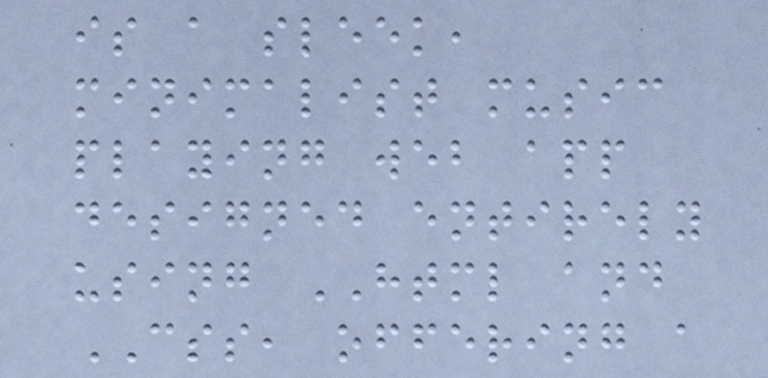is a sleek,
minimalist music
playing web app
designed entirely
using HTML and
CSS, offering a
